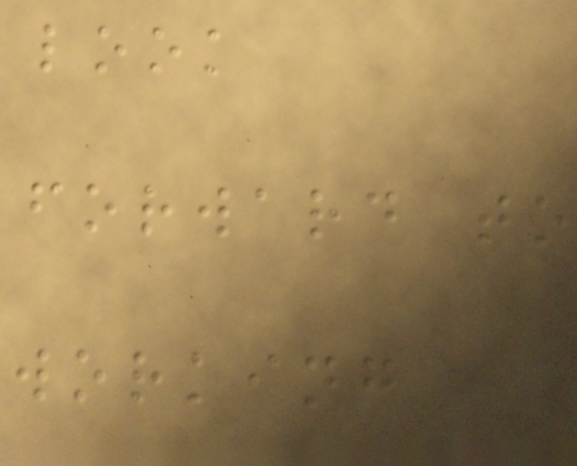look
forward to
working
